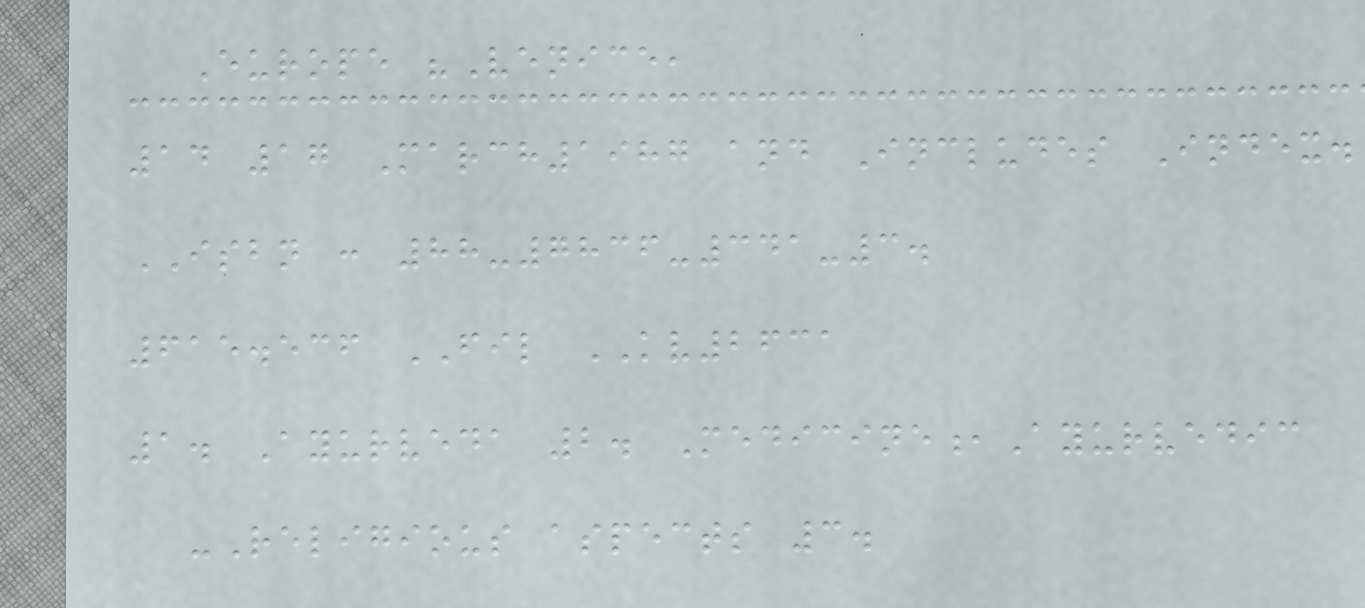Europe "Venice,
14 17 March1987 and Includes Index.
ISBN : 88-7836-341-3.
615.536 FIL KV2631
1. Ayurveda 2. Medicine,Ayurvedic
-Religious aspects 3.
